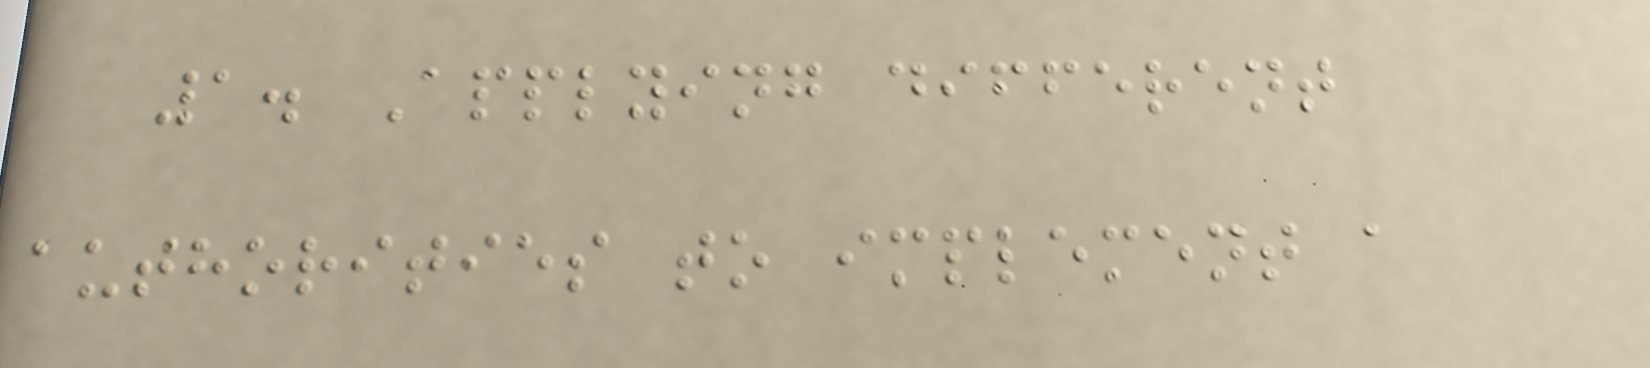1. Applying different
authorities to implement a
